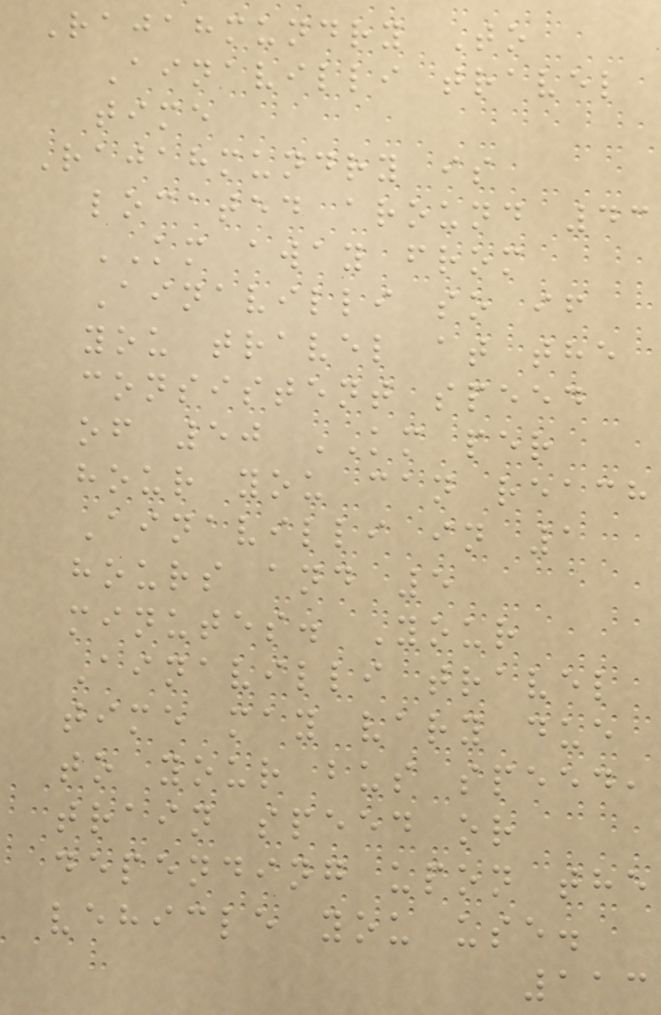Rajahmundry To
Ainavilli travel
time
Rajahmundry is
located around 43
KM away from
Ainavilli so if
you travel at the
consistent speed
of 50 KM per
hour you can reach
Ainavilli in 1
hours and 5
minutes. Your
Ainavilli travel
time may vary due
to your bus speed,
train speed or
depending upon the
vehicle you use.
113
